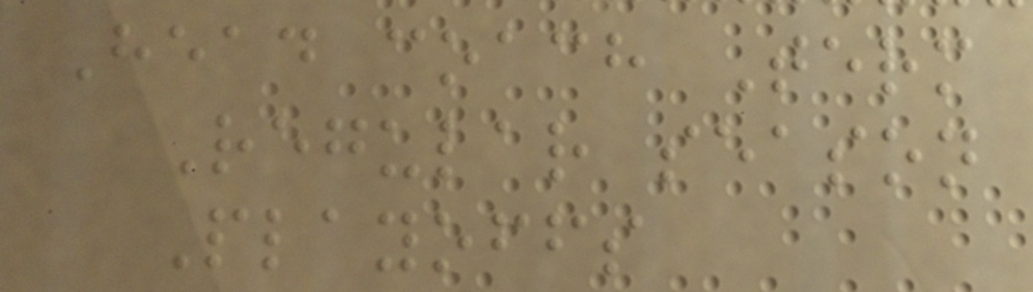Head coach Term
Regular season
Playoffs
